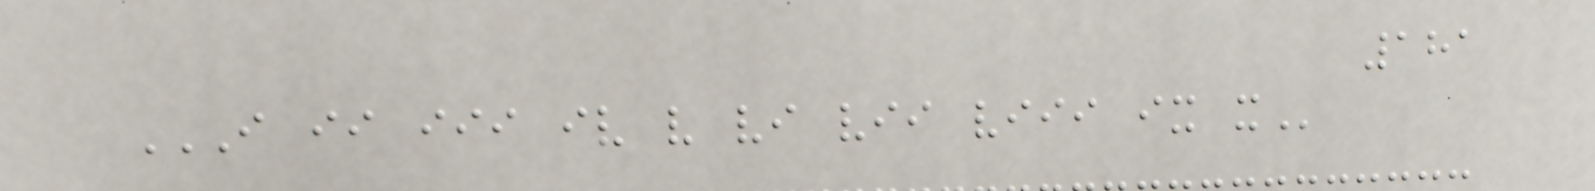181
I II III IV V VI VII VIII IX X
